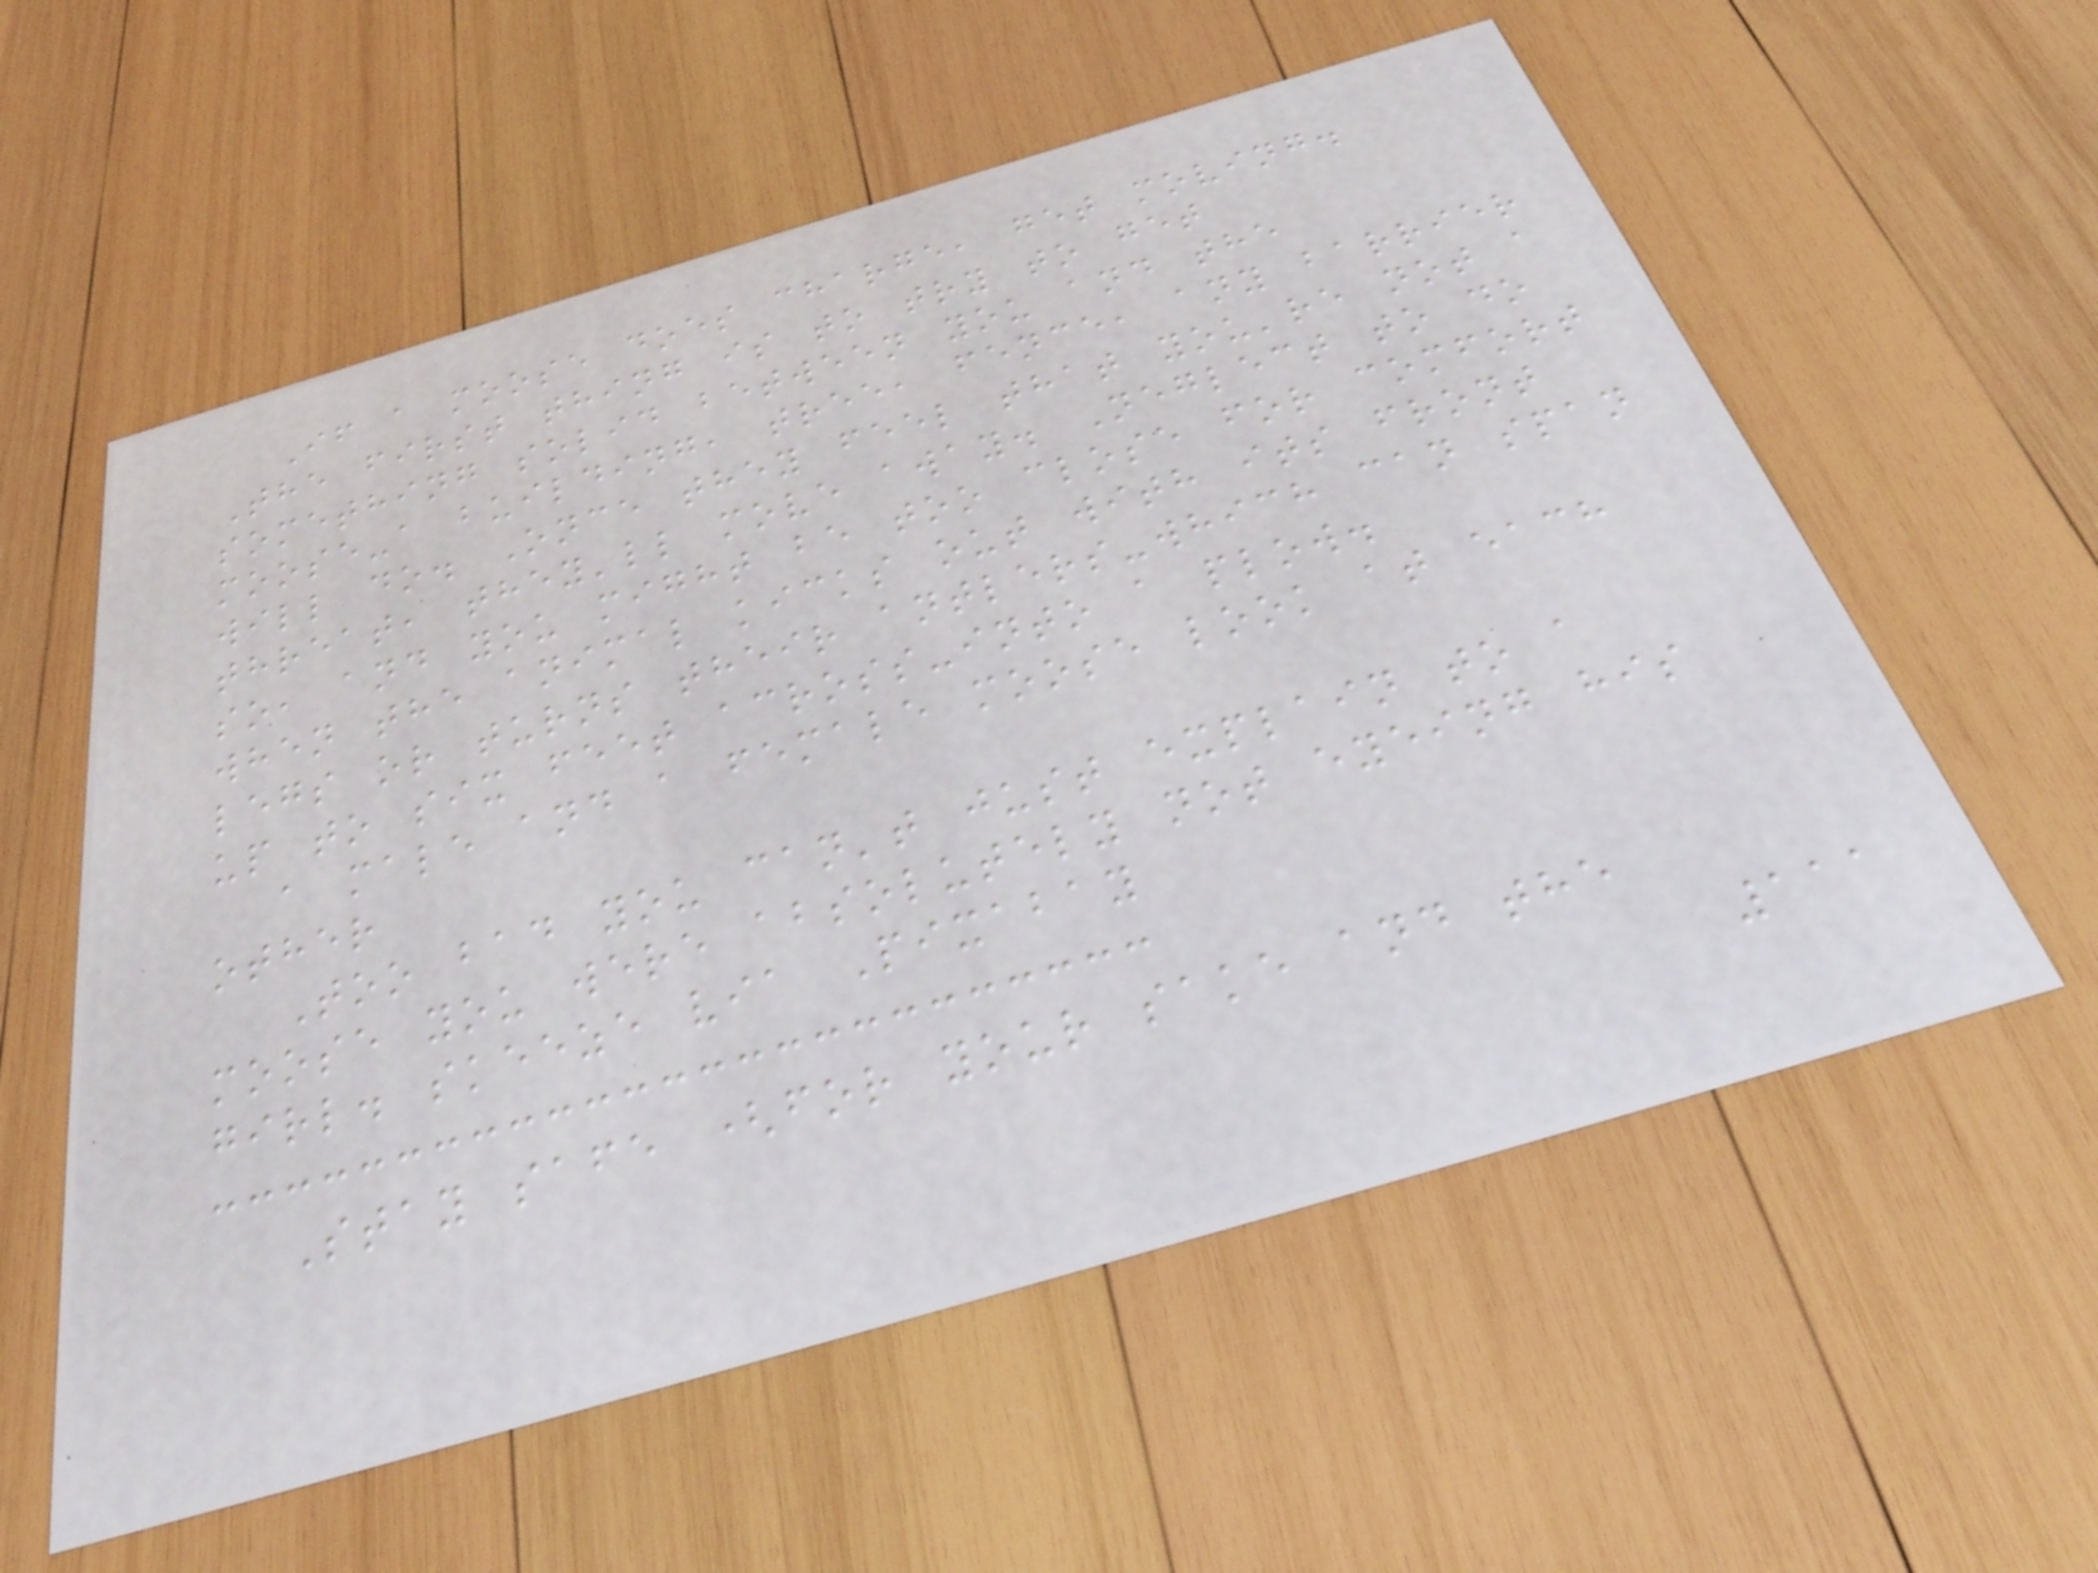If a moose does charge, get moving.
The first thing is to try to get
something solid between you and the
moose-a building, tree, fence, any barrier
will do. Once they feel that you're not a
threat, they'll move away. Neglect to do
so, and you might be too close for comfort
when the animal kicks out with its front
legs or turns their antlers-which can span
up to six feet across-into a plow.
a male and a female moose look at each
other
Too bad you can't just explain to a
moose you were absolutely not eyeing his
girl. skeeze via Pixabay
Stay safe (for your sake and the
111
